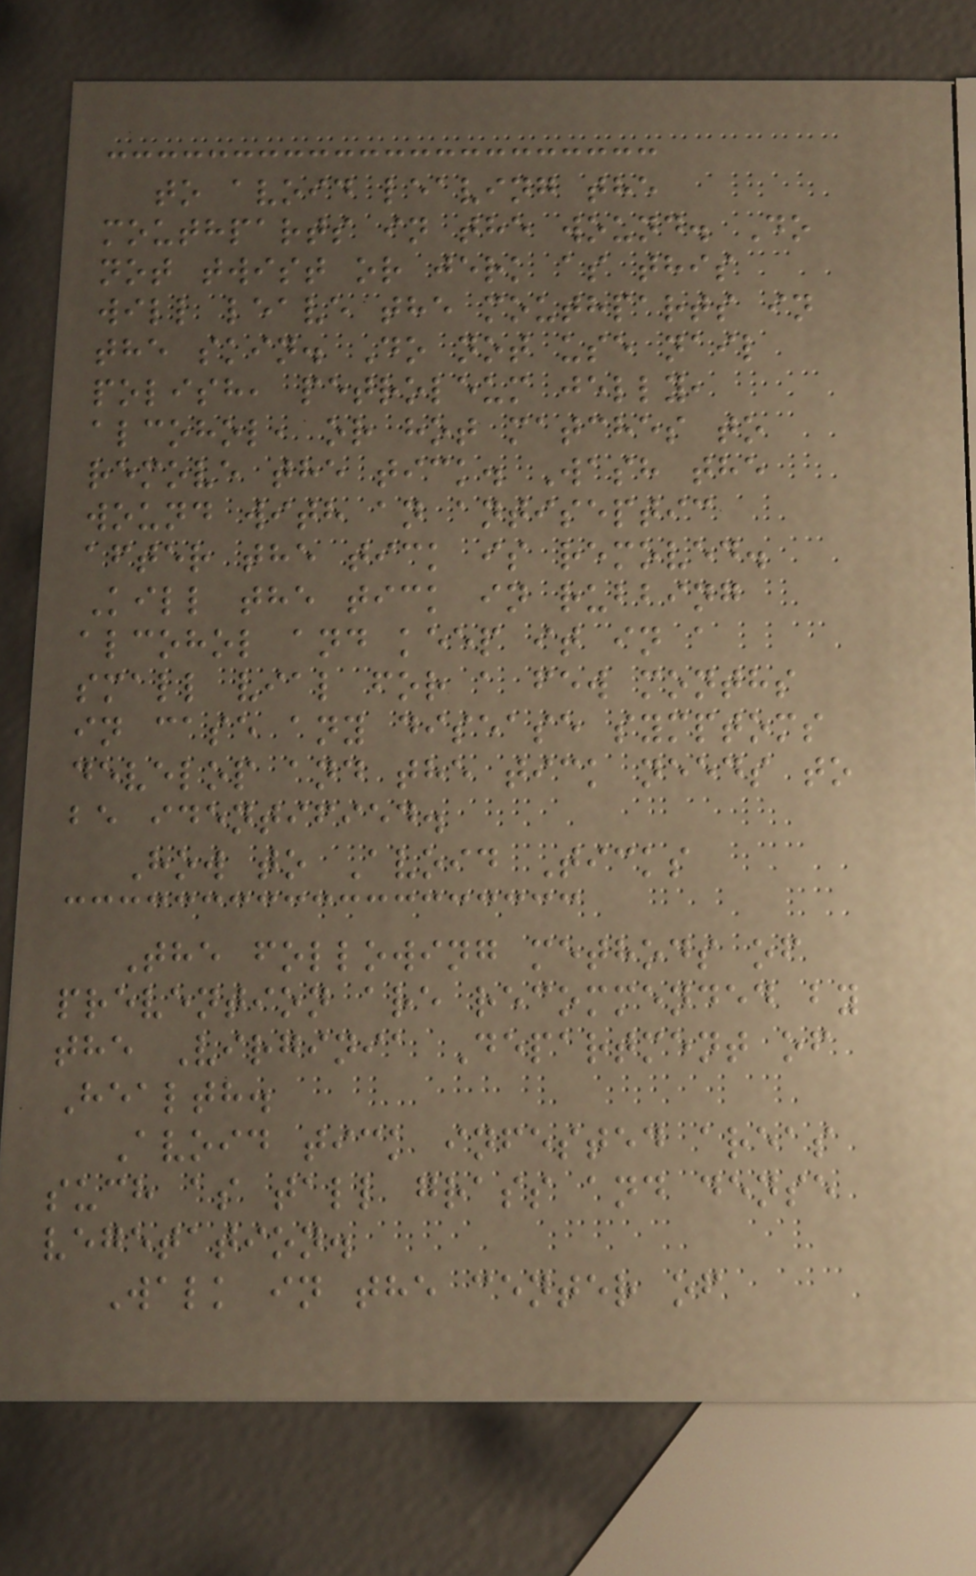to avoid leaving the
mouthparts in the wound. Do
not twist or jerk as this
will leave the mouthparts in
the skin. Do not use nail
polish, petroleum jelly,
alcohol, or hot matches to
remove the tick. Wash the
wound with an antiseptic
after the tick is removed.
Kill the tick in rubbing
alcohol and keep it in a
small vial for a few months
in case any disease symptoms
develop and the tick needs to
be identified.
How to Avoid Ticks
The following methods of
prevention are recommended by
the Virginia Department of
Health.
Avoid tick infested areas
such as tall grass and dense
vegetation.
Walk in the center of
